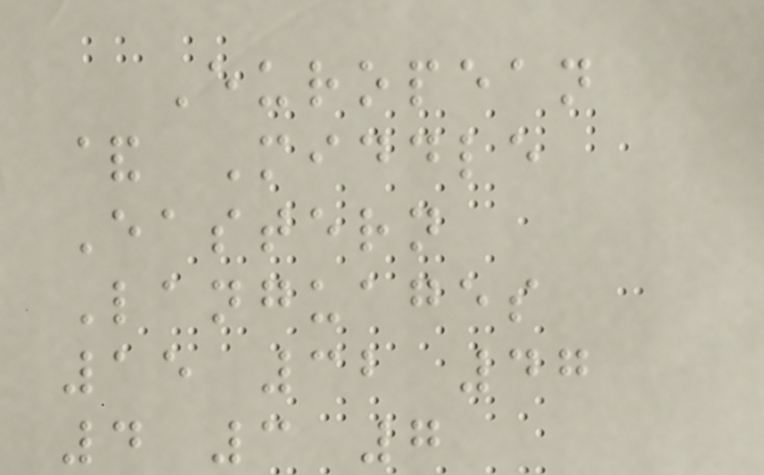European
& Middle
Eastern
Languages
15 32 47
4 3 7
